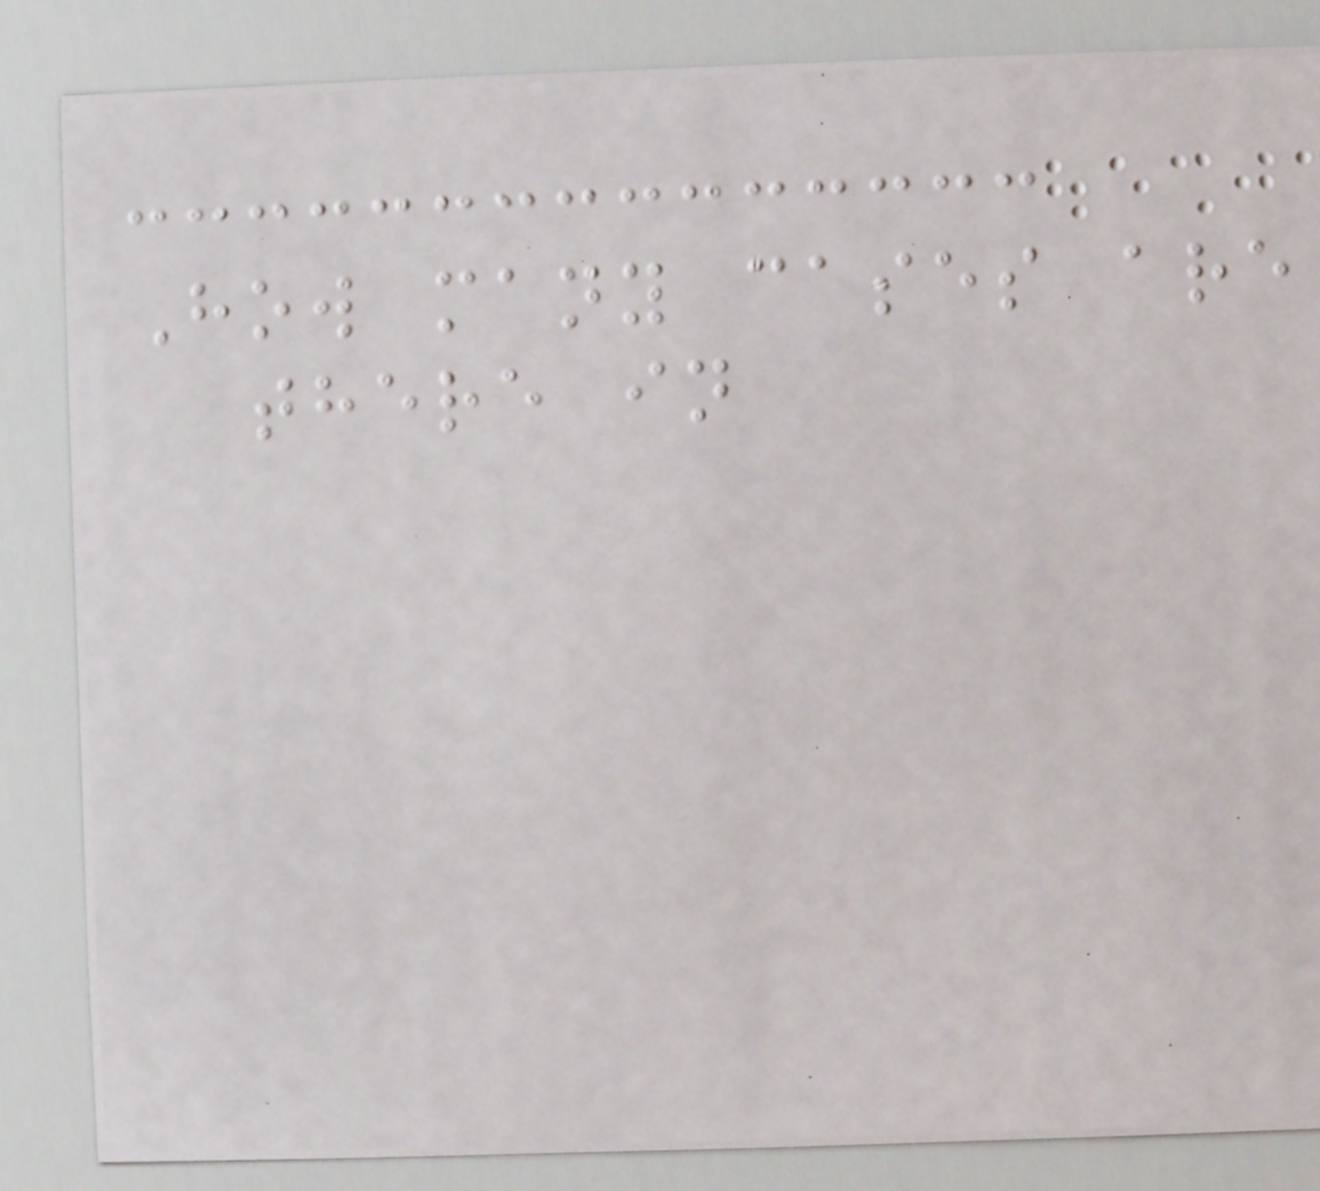How many cases are
there in
